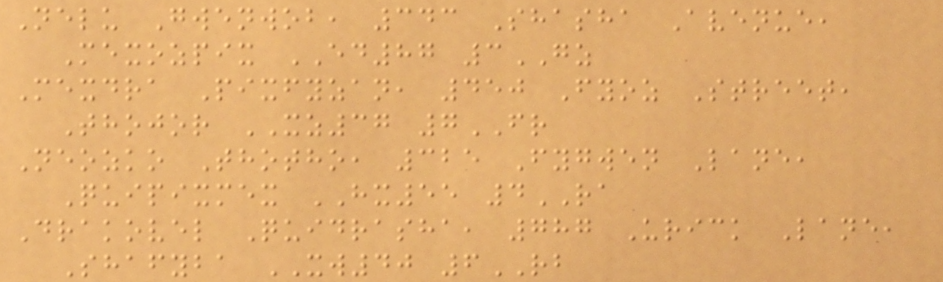Nelu Gwenwob, 343 Shasha Avenue,
Mexozpix ED87 3GZ
Mexdra Pixfyzan, 450 Fyoz Street,
Thojor XZ37 7FR
Neozko Thotho, 325 Fygwen Lane,
Quipixmex HX55 4RA
Drakovel Quidrasha, 787 Urick Lane,
Shafyba XW40 6RB
